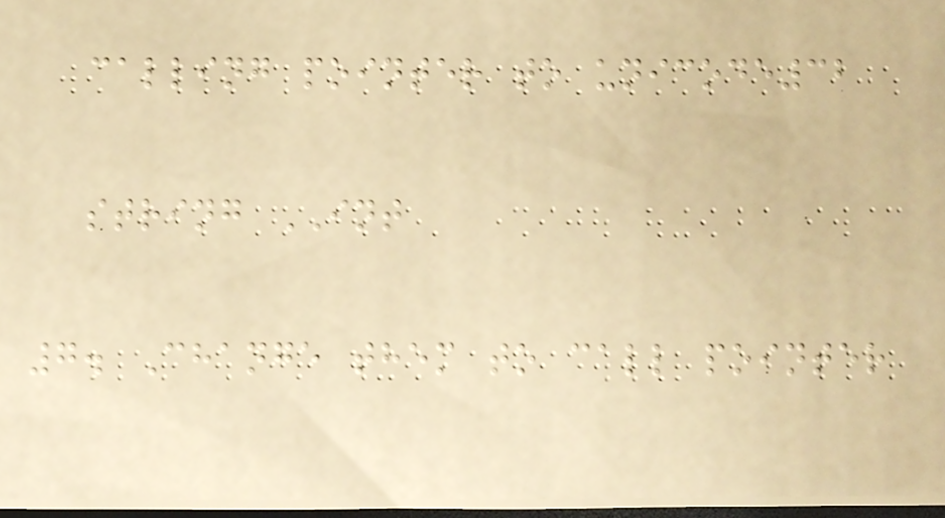calling pointer to unicode32
string INT
7. Change them to call pointer
